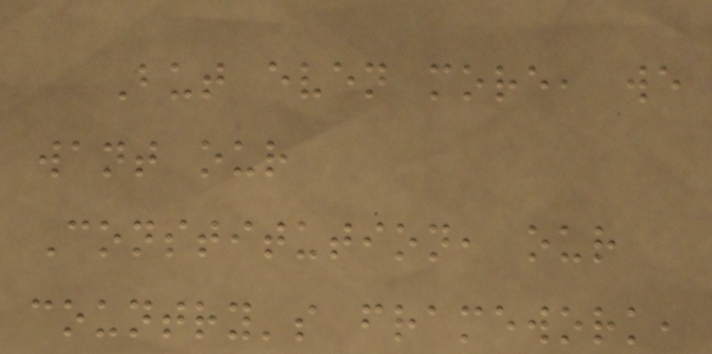But even more, we
want our
Constitution, our
country's framework,
